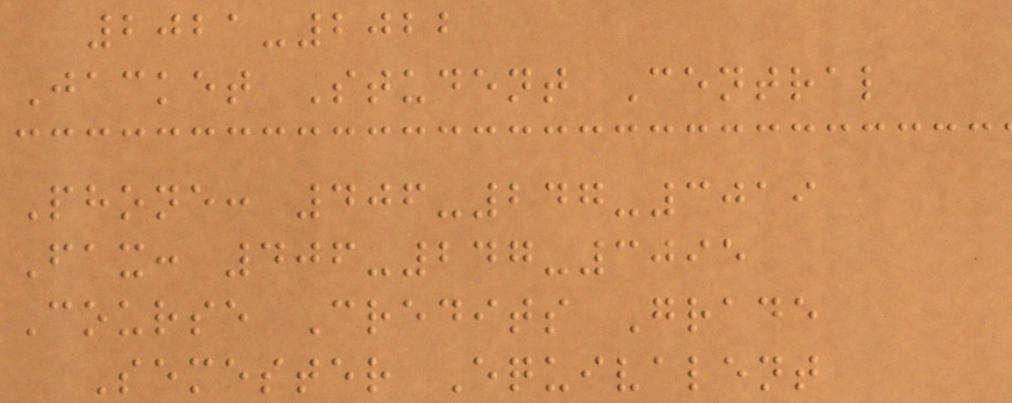2021-2022
Jacket Student Central
Phone: 406-247-3019
Fax: 406-247-3095
Course Credits Grade
Semester Equivalent
